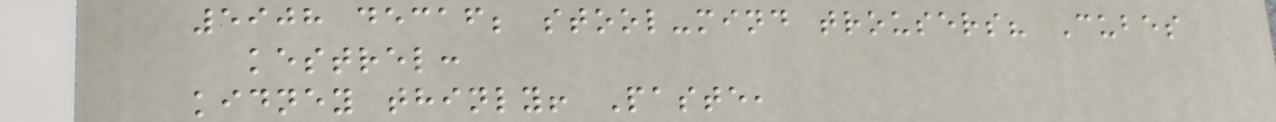5908 decaf; stool-mind trousers? Cubes
kestrel:
kidney thinly! Paste,
